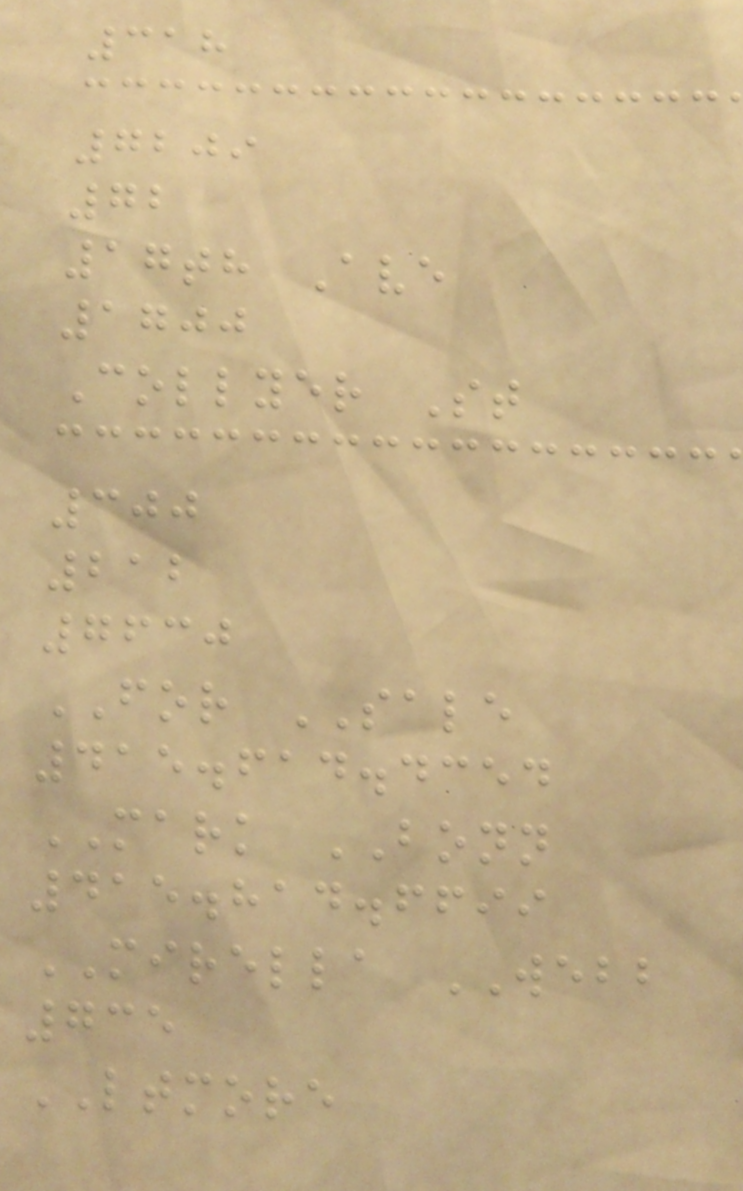318
7209
72
17th Ave
1700
Collyer St
300
212
7630
FOR SALE
415.614.4354
MARK BONN
415.814.6699
MIRELLA WEBB
735
LTMORE
